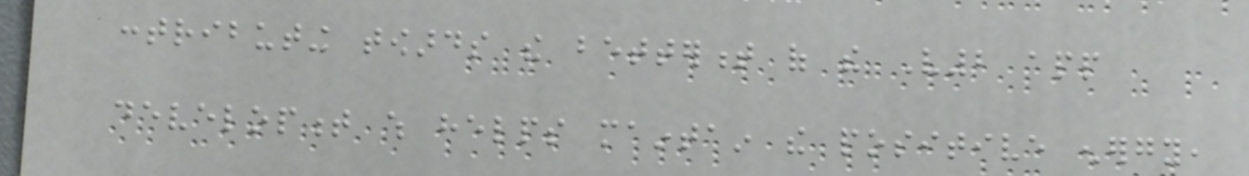contributing towards the betterment of the V2 app
development which helps maintain the positive energy,
